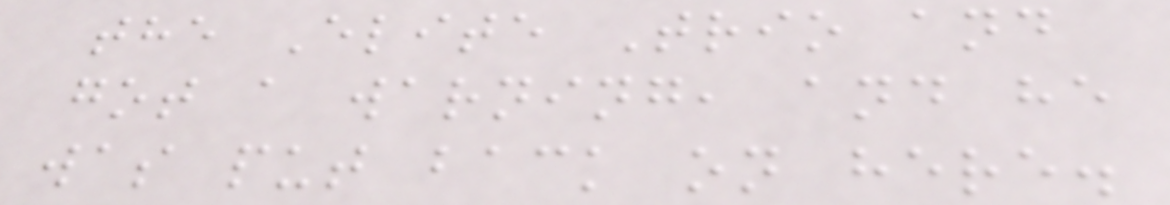the Elite Trio and
got a warning, and he
was put back on here.
